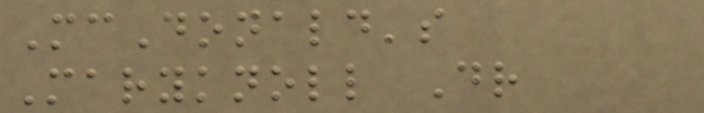McDonald's
Maryknoll Dr
